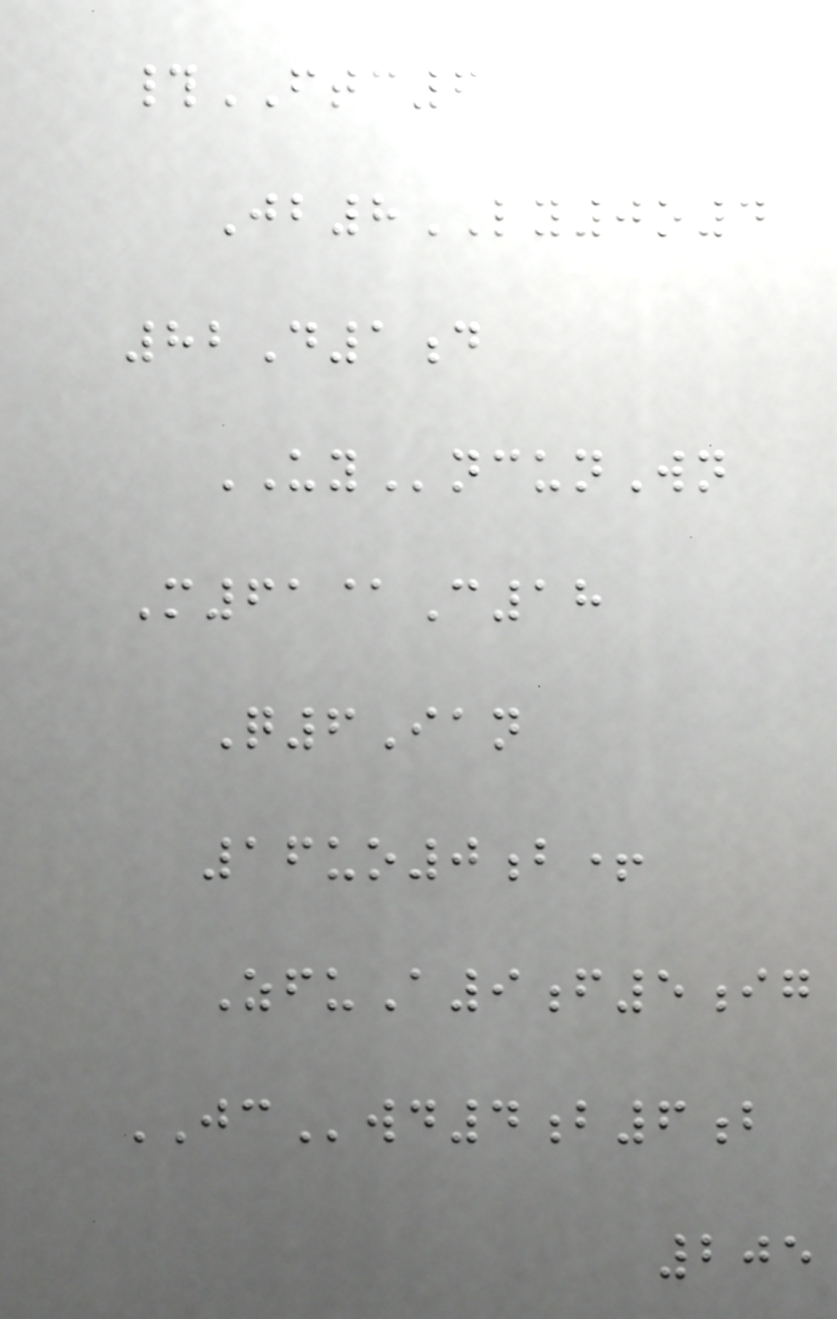#FTC6
Jb8LY0o4
82D1d
UYncunWn
M61@C18
Q6Ian
16uo0b+
ZfuA9f5ig
JCwd4b6b
205
